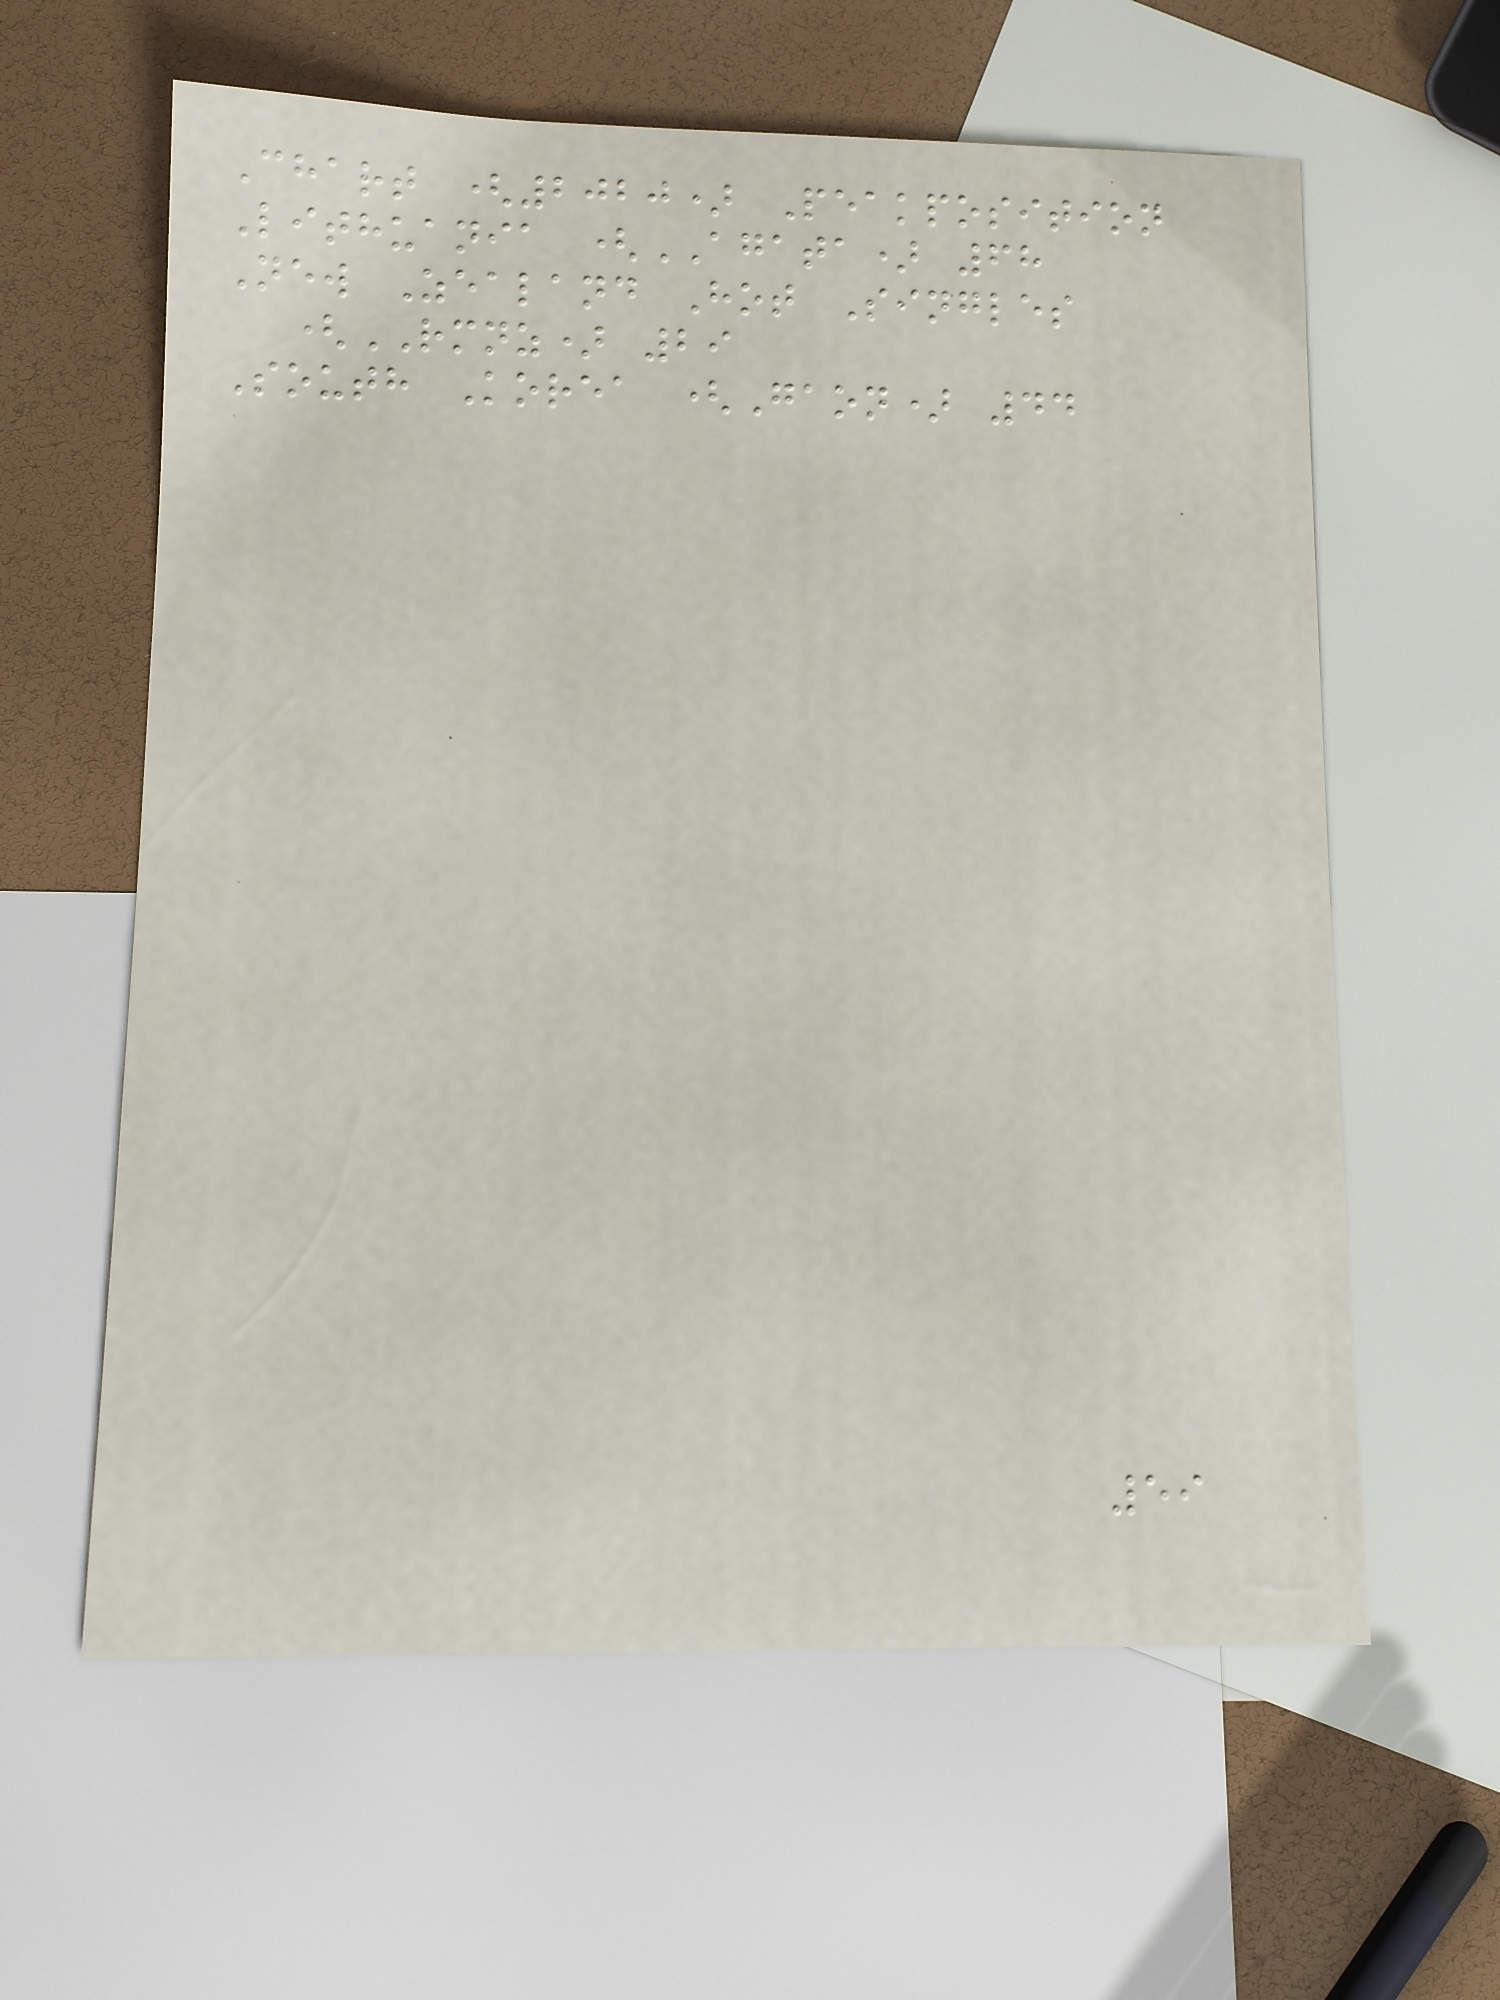Chart (2020) Peakposition
Lithuania (AGATA) 68
New Zealand Hot Singles
(RMNZ) 29
South Korea (Gaon) 44
59
